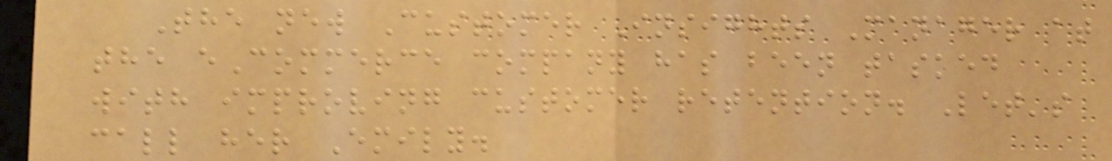The new Customer Insights Manager at
the eCommerce company has been tasked
with improving customer retention. Let's
call her Emily.
